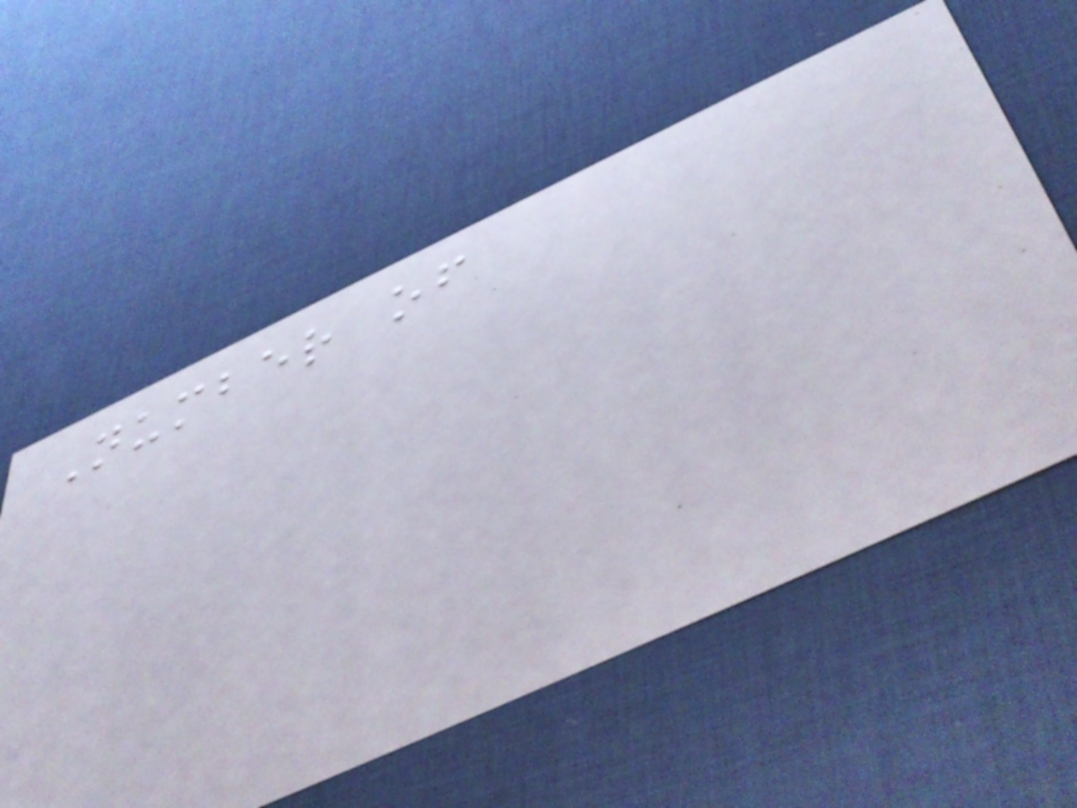Number of
